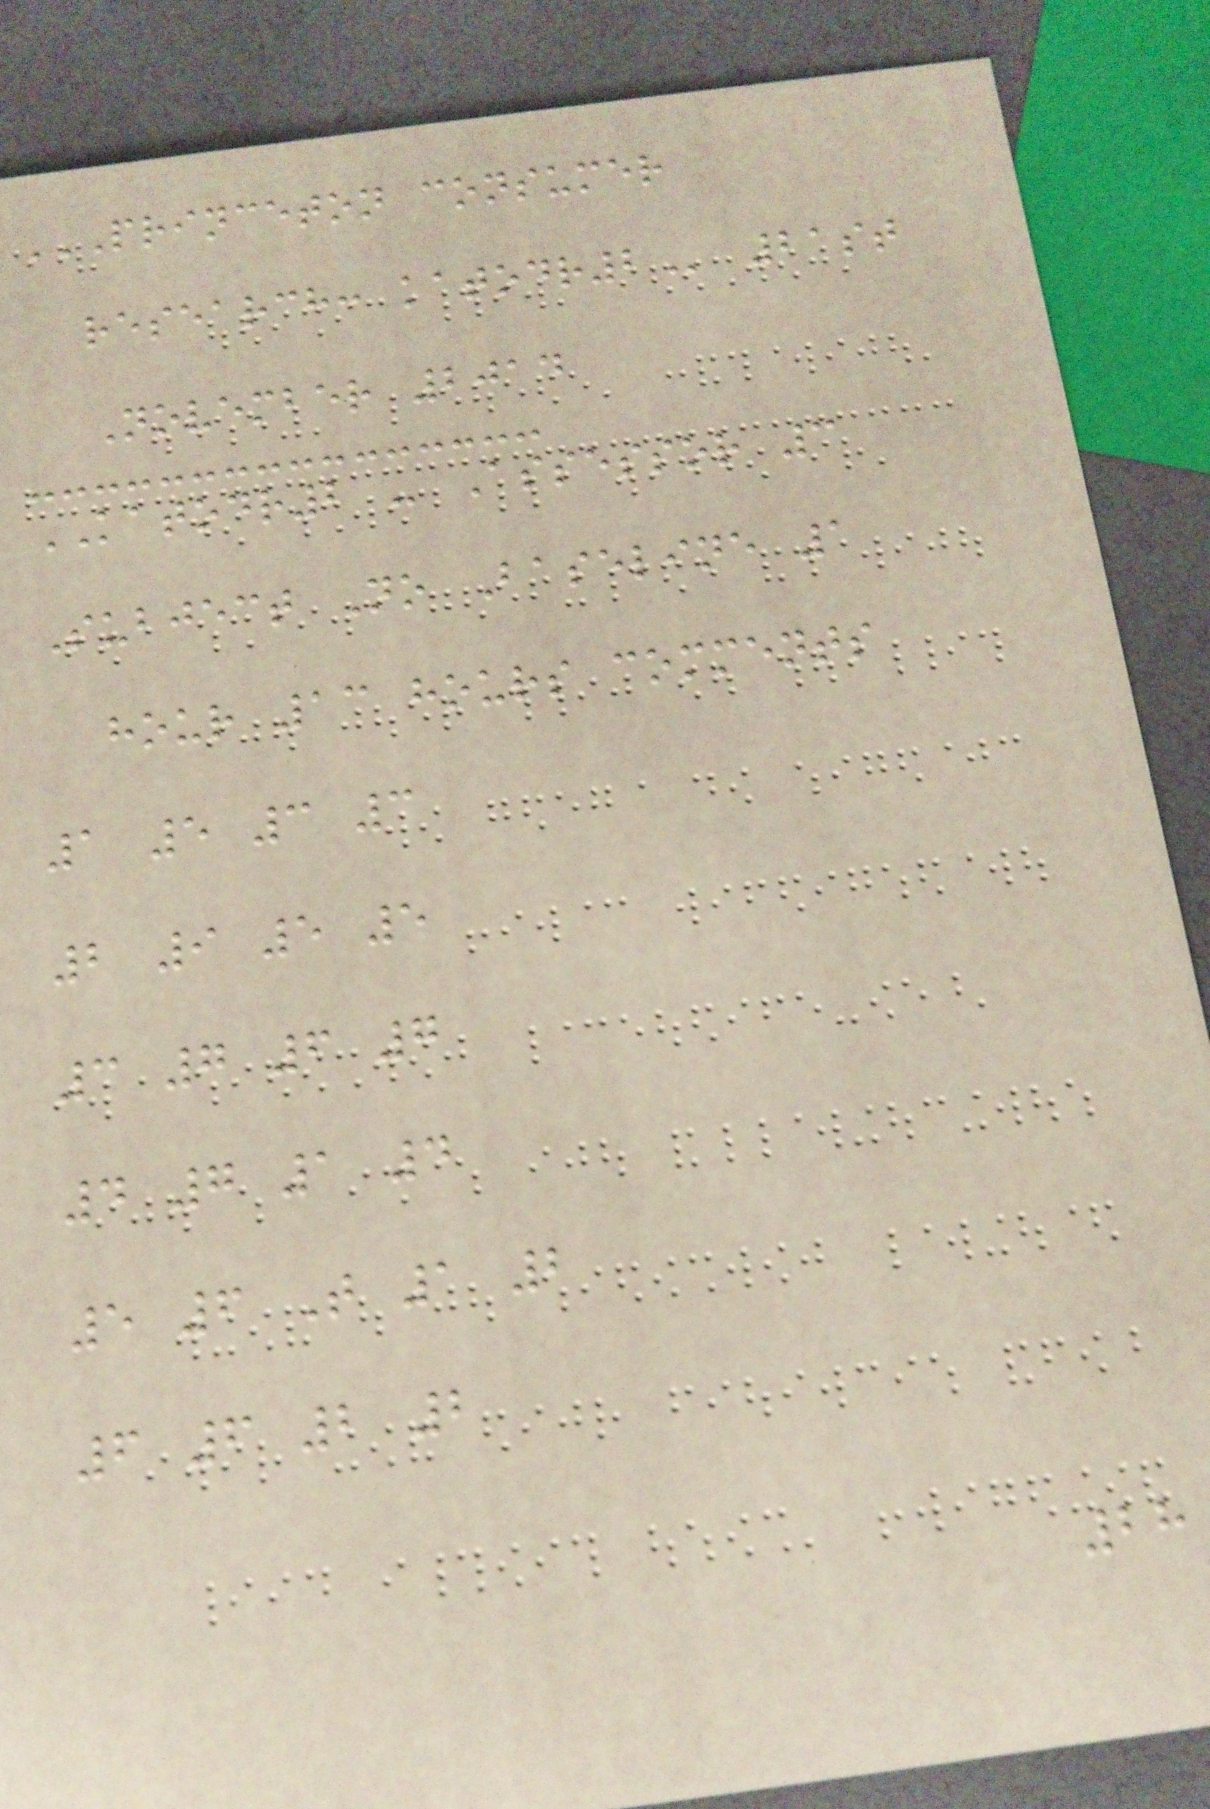PRINCETON CONSUMER
RESEARCH: KATODR2 21st
November 2014
KATODR2 - Assessor 3
Subject No Baseline 1
hour 13 hours comments
1 5 3 3
2 9 5 5
3 7 6 7
4 7 1 4
5 6 T 1 2
6 6 2 2
28
